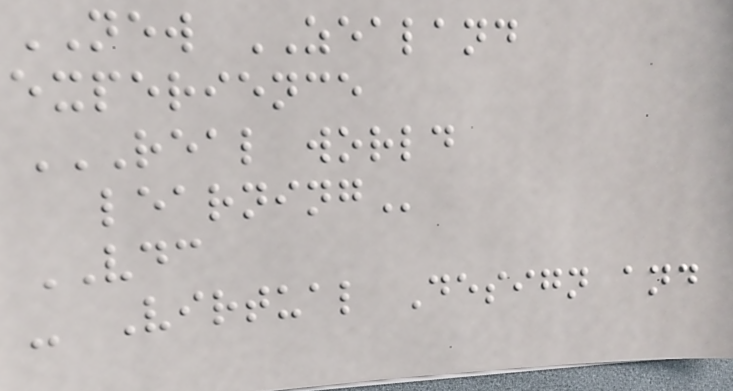NEW ZEALAND
experience
REAL WORLD
LEARNING
VDC
- Virtual Design and
